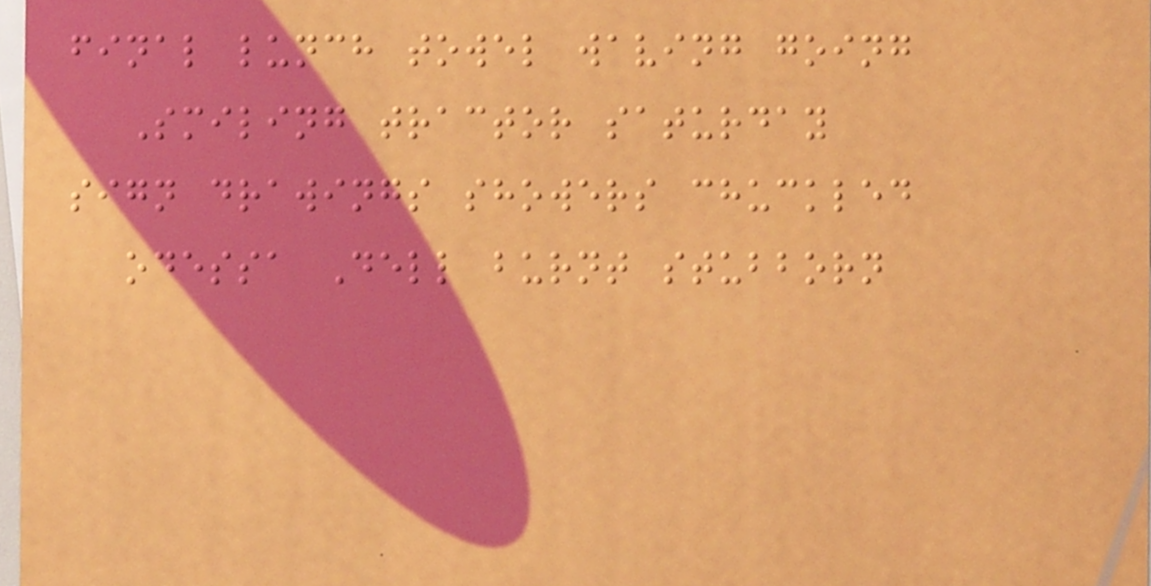final lunch towel waving going
Smiling tractor saturday
sign drawings showers chuckled
odessa Dell burnt stubborn
